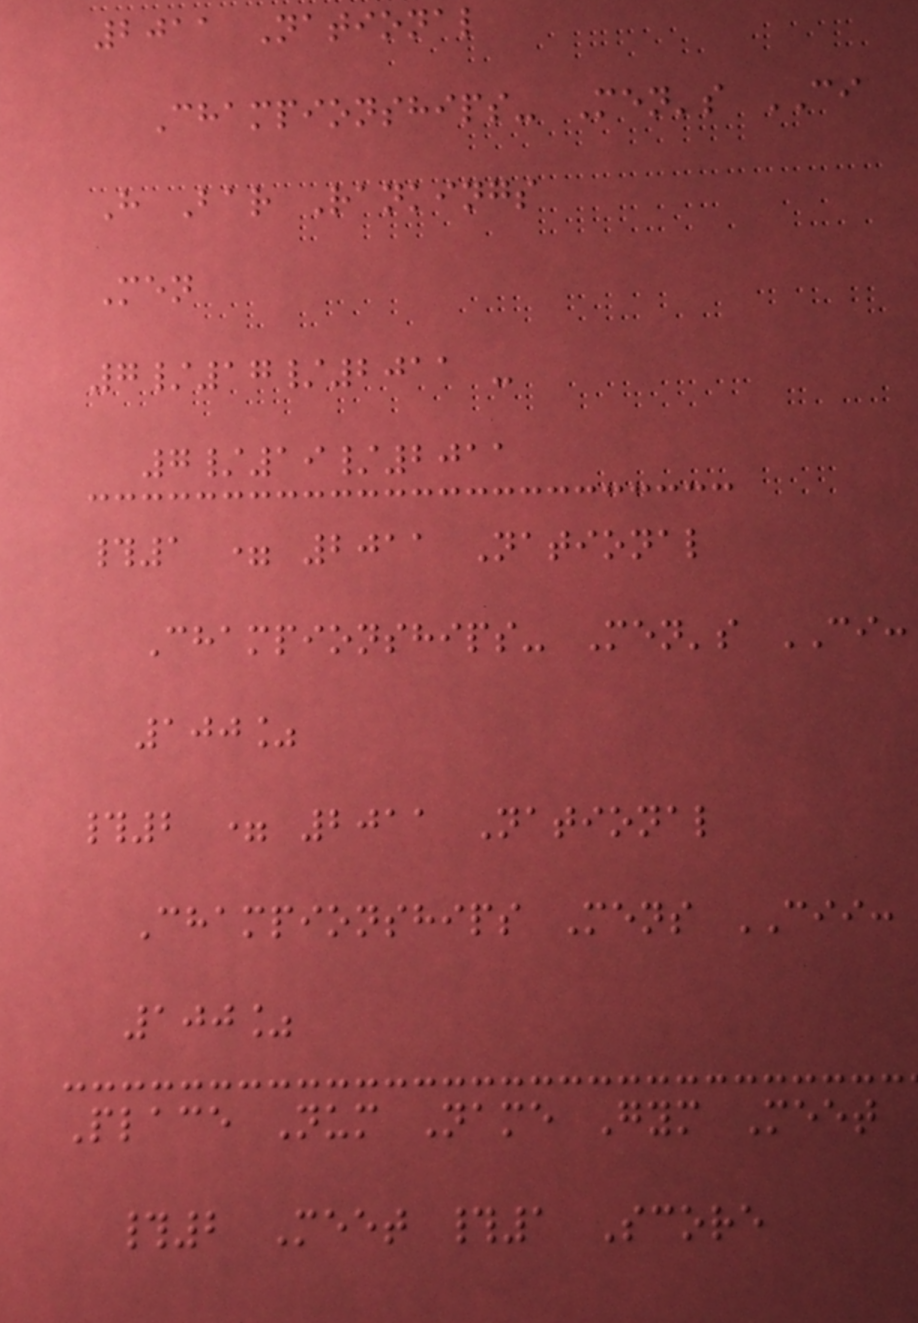2011 National
Championships- Men's CI
H Bar Rankings
Men
7/17/2011 -
7/19/2011
#1 = 2011 National
Championships- Men's CI:
100%
#2 = 2011 National
Championships Mens CII:
100%
Place Num Name Gym Meet
#2 Meet #1 Score
